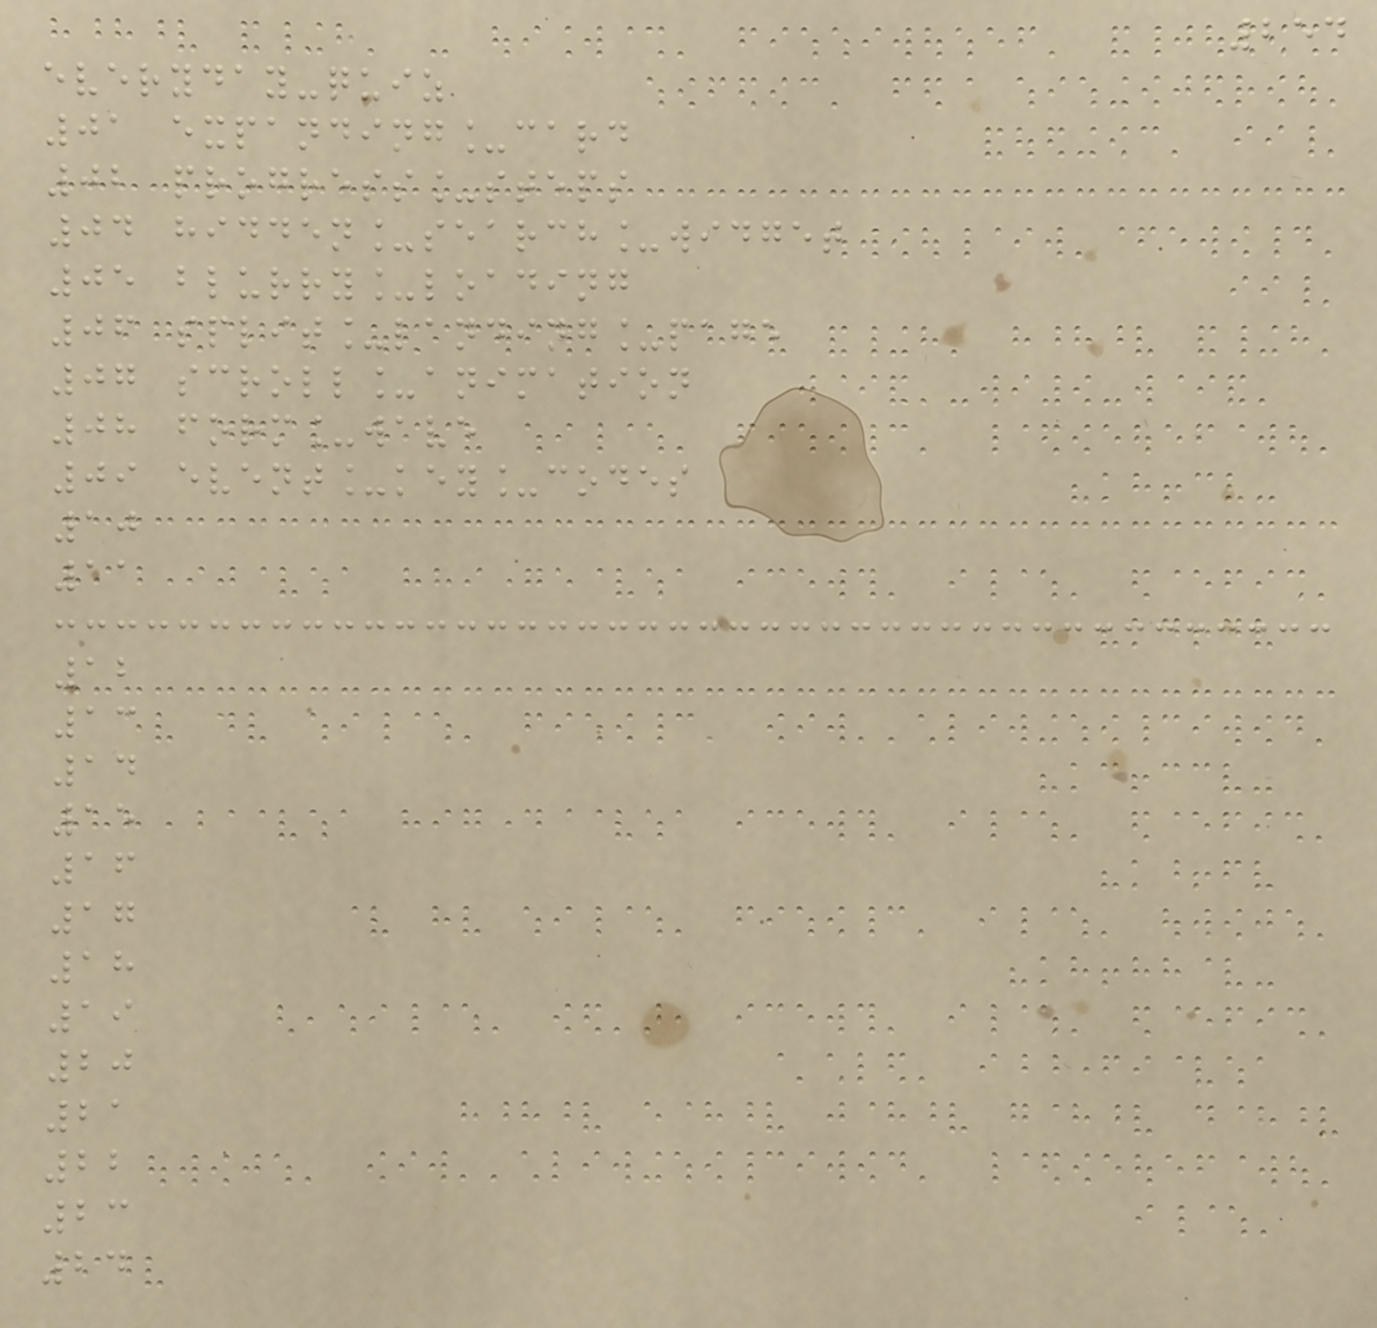254
everyday-quiz
01 expanding_card
02 progress_steps
04 hidden_search_widget
05 blurry_loading
06 split_landing_page
07 scroll_animation
08 form_wave
09 event_key_codes
10
11
12
13
14
15
16
17
18
19
20
21
22
23
24
